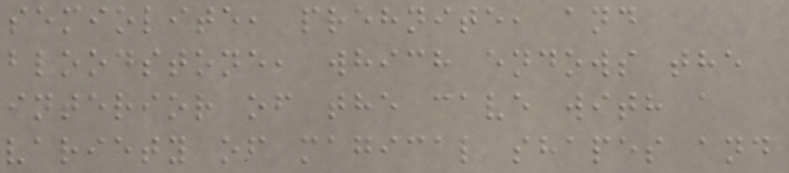semiolite, prehnite, and
bloodstone, which endows the
interior of the cave with a
variety of magical shapes and
